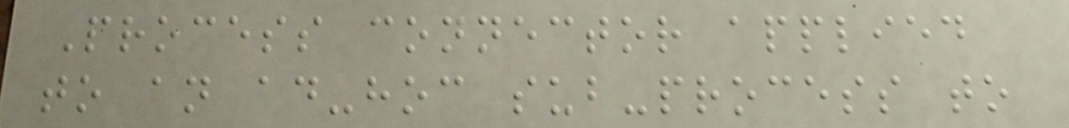Process connector applied
to an ad-hoc sub-process to
